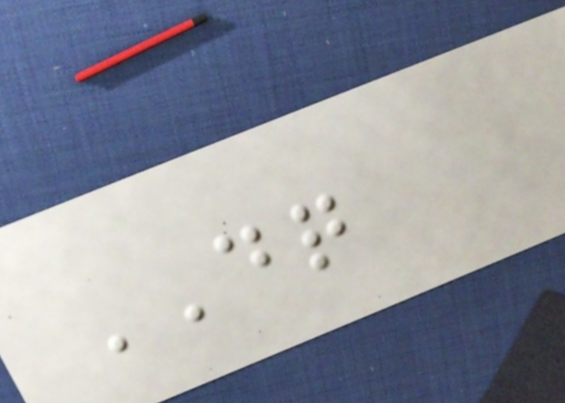DQ
